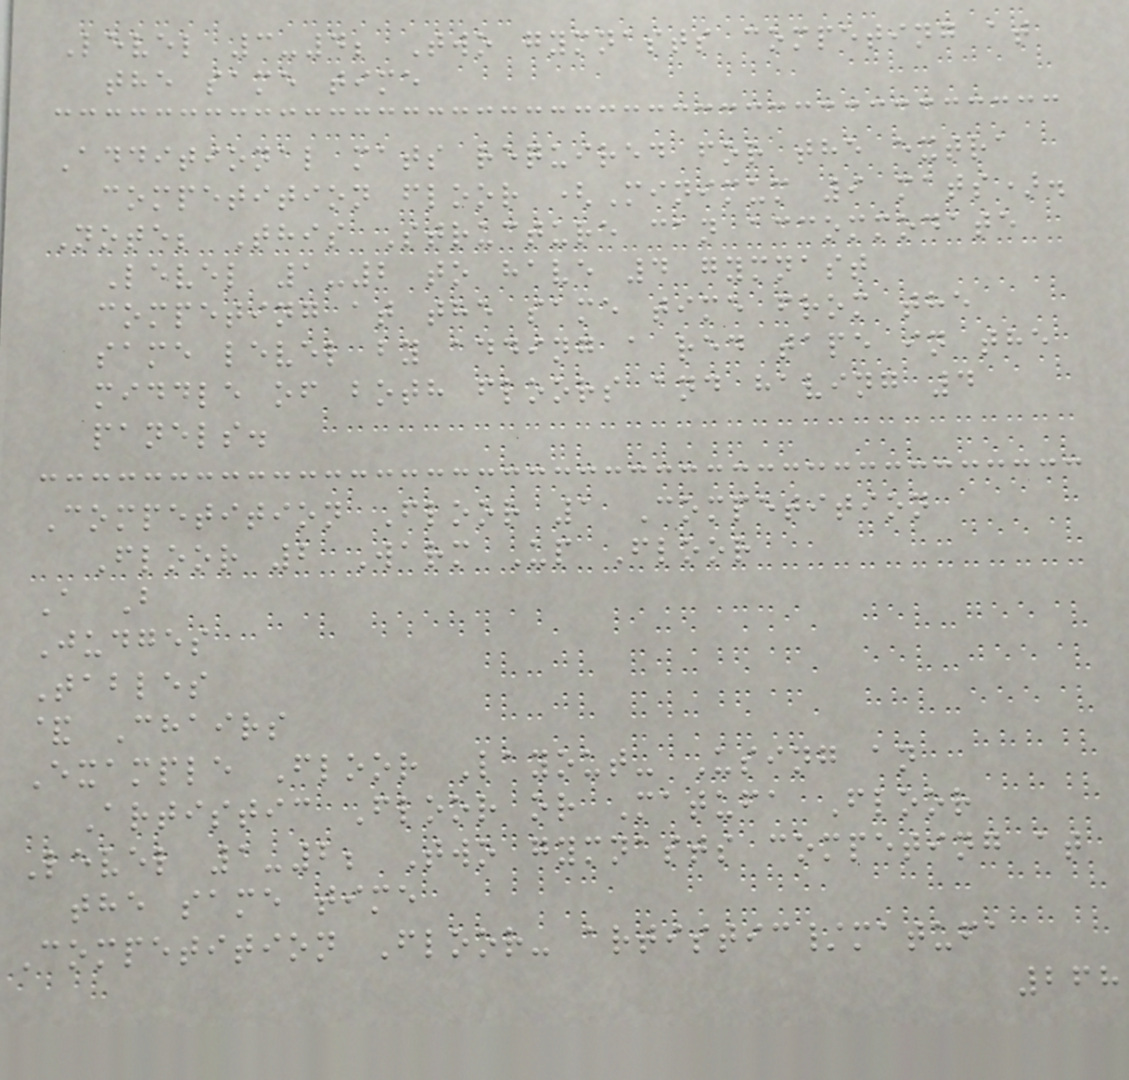Level 3-4; Two gymnasts competing at
the same time
Additional mats required for the extra
competition floor (Minimum 9 mats).
Note; This Structure can accommodate
Level 1-2 to have 4 gymnast
competing at the same time from the
same level by adding a red tape in the
middle of both floors and having 4
panels.
Competition Floor 1 Competition
Floor 2 Warm Up Floor
A B
Judges
Tables
& Chairs
Example Floor Layout- Using an
Artistic Floor or Matufa Floor
Level 1-2; Two gymnasts competing at
the same time
Competition Floor- artistic/matufa
268
